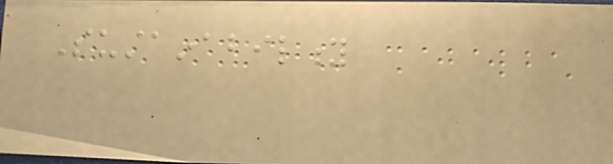Sustainability
